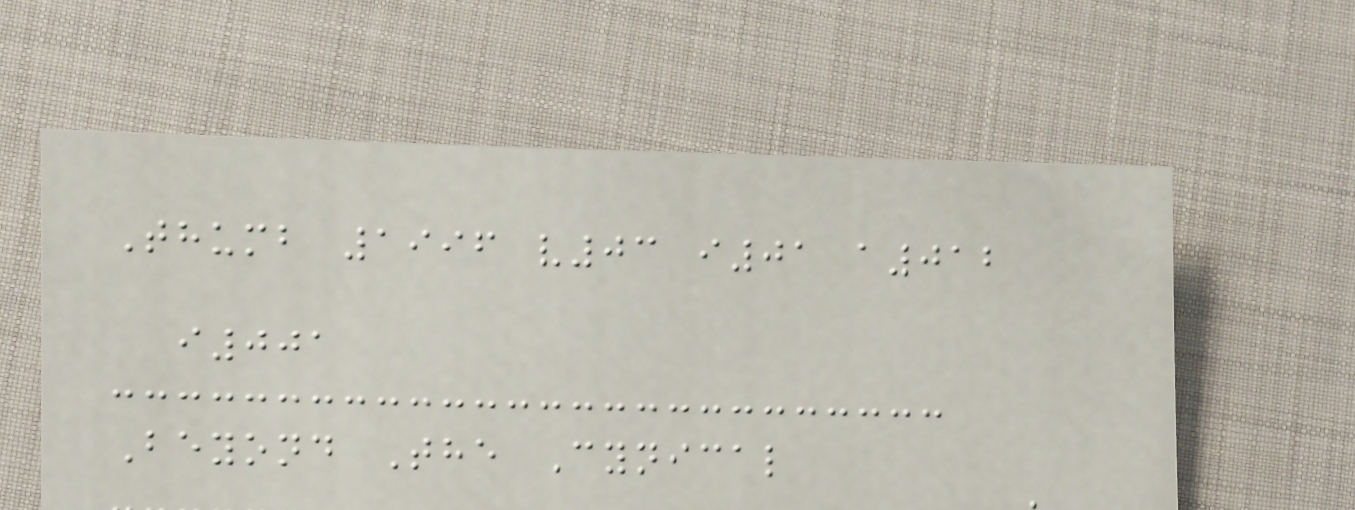Thumb 1996 v03 i01 a012
i001
Beyond The Cynical
